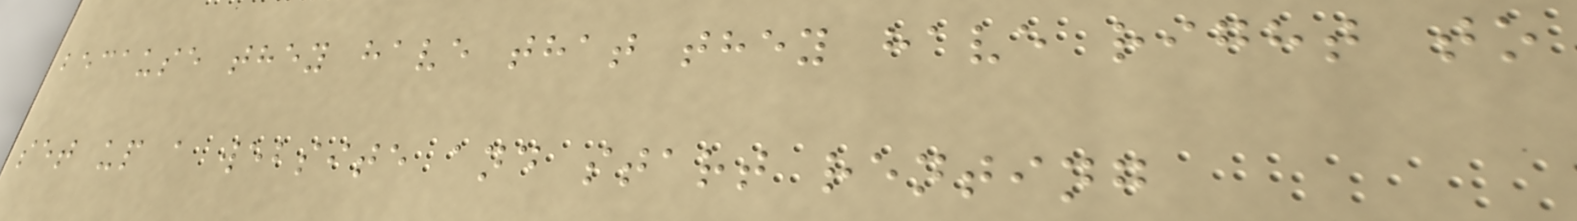because they have that they have right to
set up a website and start renting
